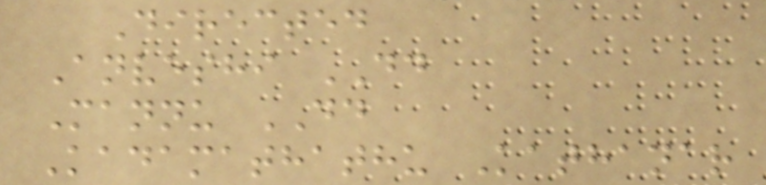Directed
Anveshi DD
Mannu DD
Kadamathathu Kathanar
